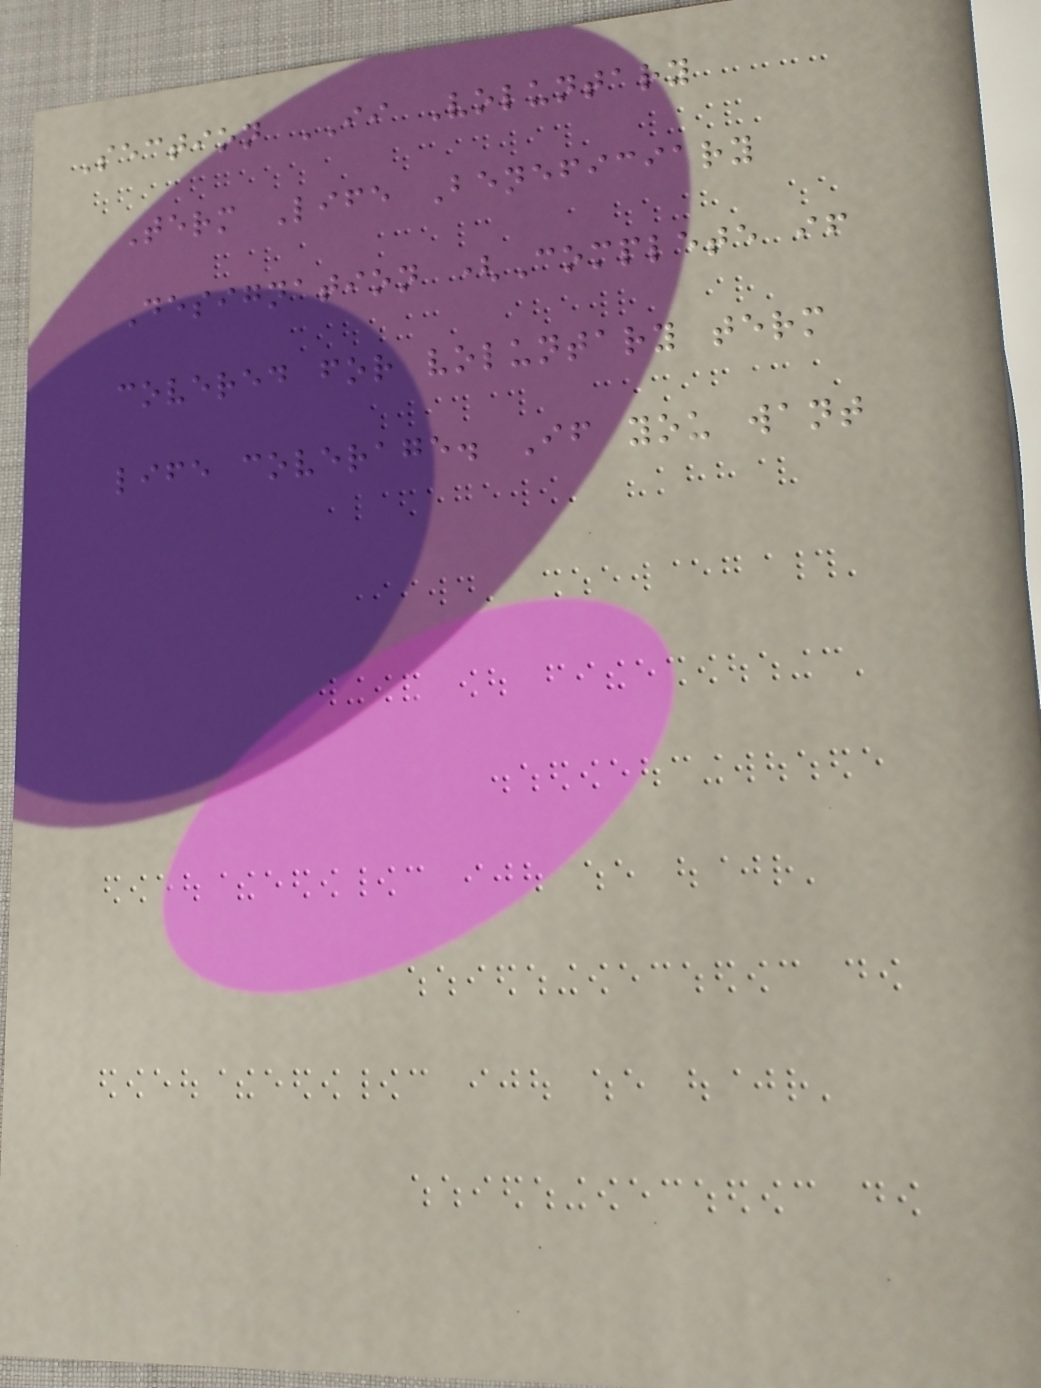Section II Voluntary
Term Life Beneficiary
Designation (Complete if
covered for voluntary term
life coverage. If you want
